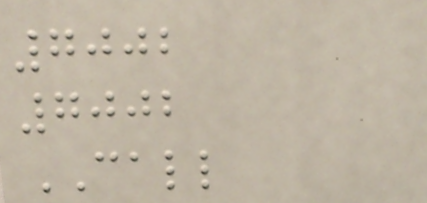7002
7002
CALL
